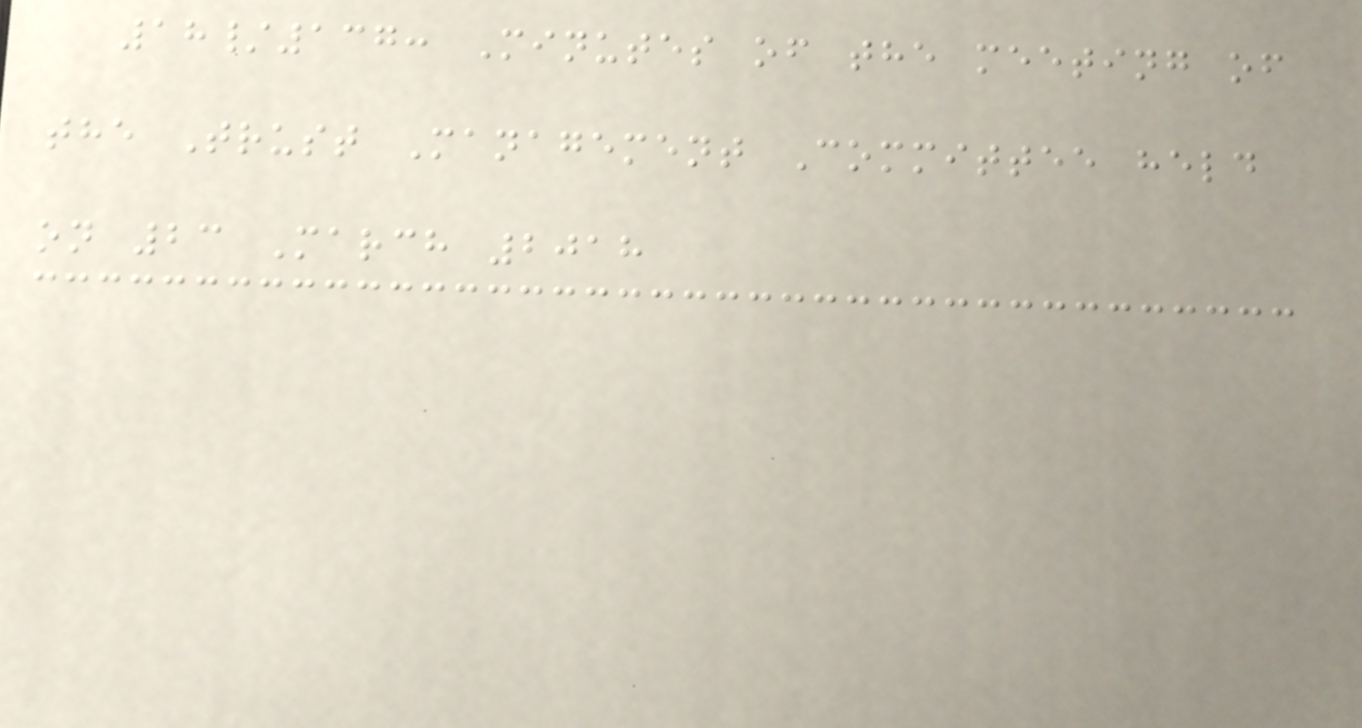18/137: Minutes of the meeting of
the Trust Management Committee held
on 23 March 2018
